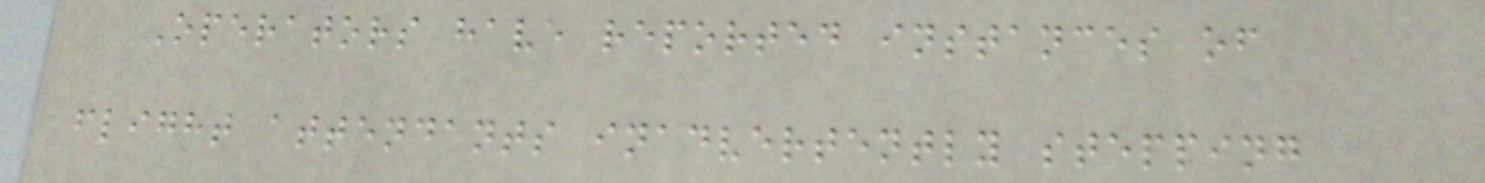Operators have reported instances of
flight attendants inadvertently stepping
